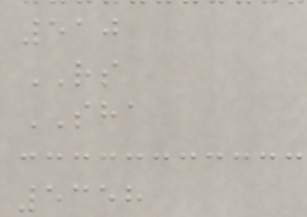510
RS
SHA
5358
